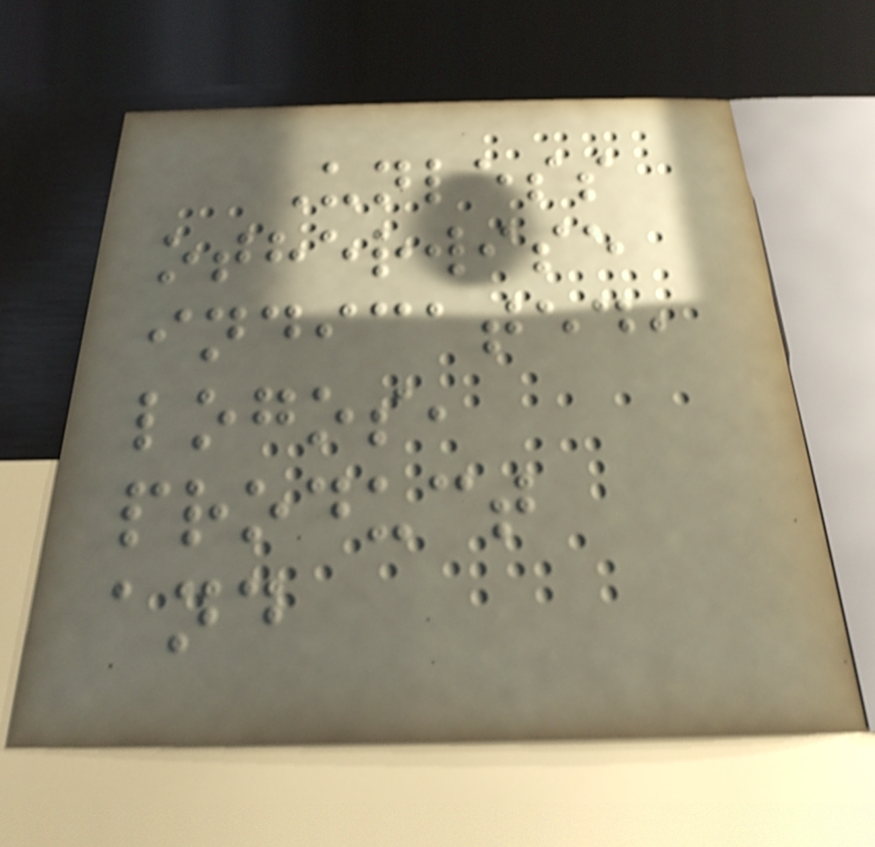Unless
otherwise
indicated,
logos,
product
and
